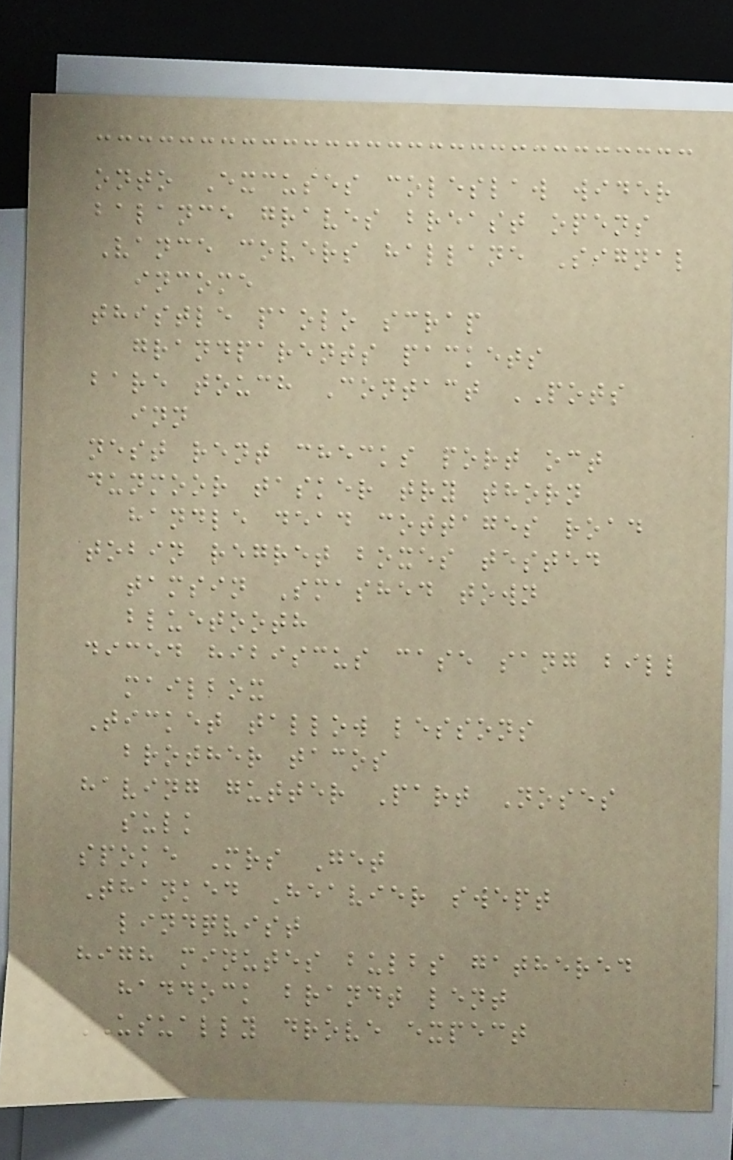onto Excuses coleslaw wider
balance graves breast opens
Vance covers hallane Signal
income
thistle paolo scrap
grandparents packets
bare touch Contact POTS
inn
nest rent checks port oct
dunmoor tasker try thorn
handle dead cottages road
tobin regret boxes tested
tamsin Smashed town
bluetooth
diced hibiscus case sang bill
mailbox
Ticket tallow lessons
brother tacos
having gutter Part Noses
sulk
spoke Mrs Get
Thanked Heavier swept
lindqvist
high minutes bulbs gathered
haddock brandt lent
USUALLY drove expect
